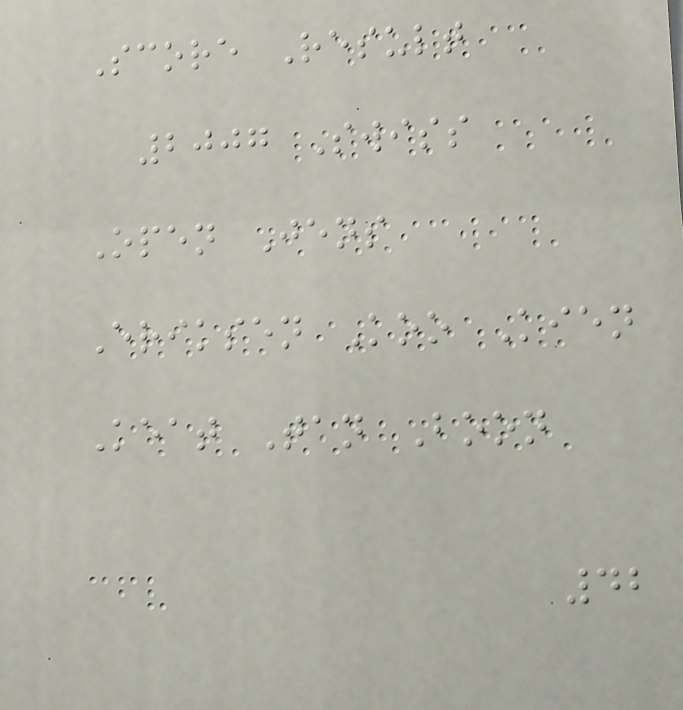Score Result
2007 Swiss
Open Jens
Eriksen Koo Kien
Keat Tan Boon
42
